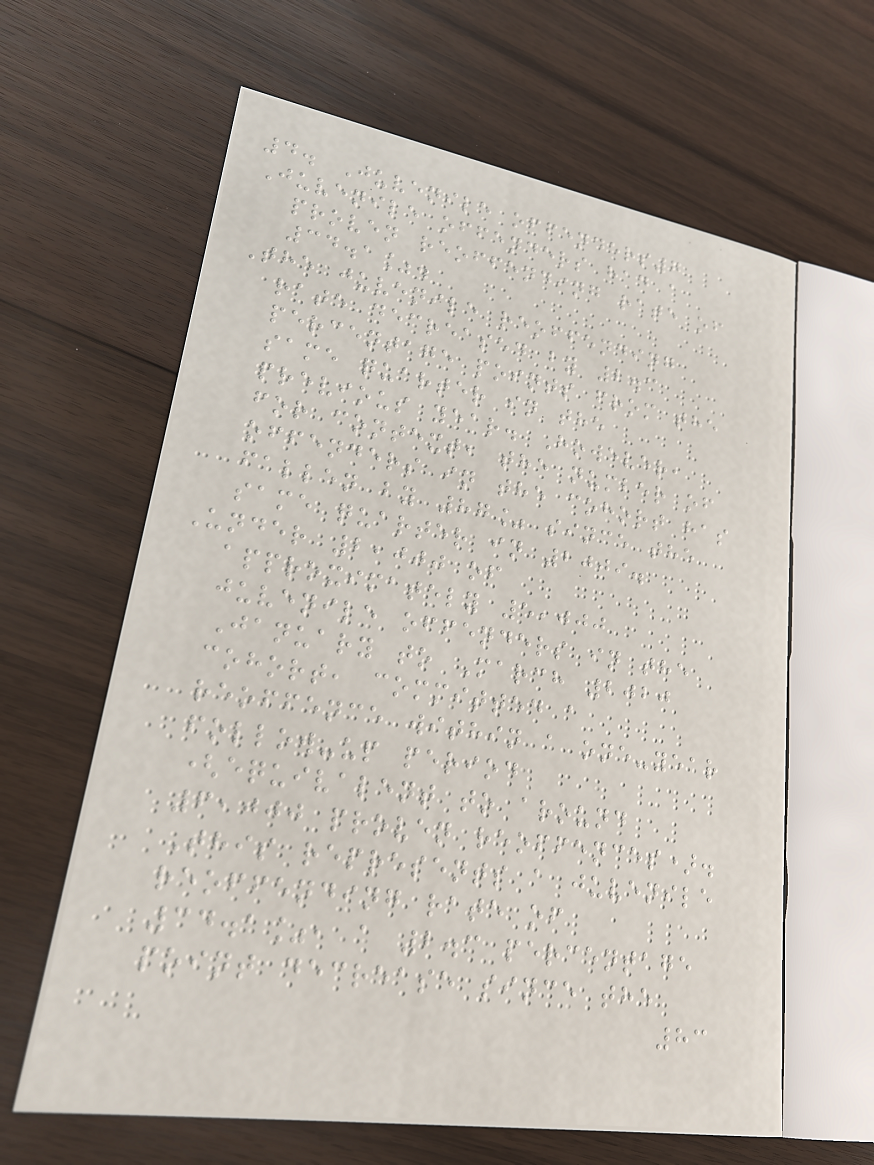4. Juvenile offenders7
Juvenile offenders had a
proven reoffending rate of
34.1%.
The juvenile reoffending
rate decreased by 2.3
percentage points from the
same quarter in the
previous year. However,
for context, the number of
offenders in the cohort has
fallen by 87% since the
same quarter in 2009.
Under 2,000 of
approximately 5,000
juvenile offenders in the
January to March 2020
cohort, committed a
reoffence within a one-year
follow-up period
(equivalent to around
6,000 proven reoffences).
This represents a juvenile
reoffending rate of
34.1%, a 2.3 percentage
point decrease since the
83
